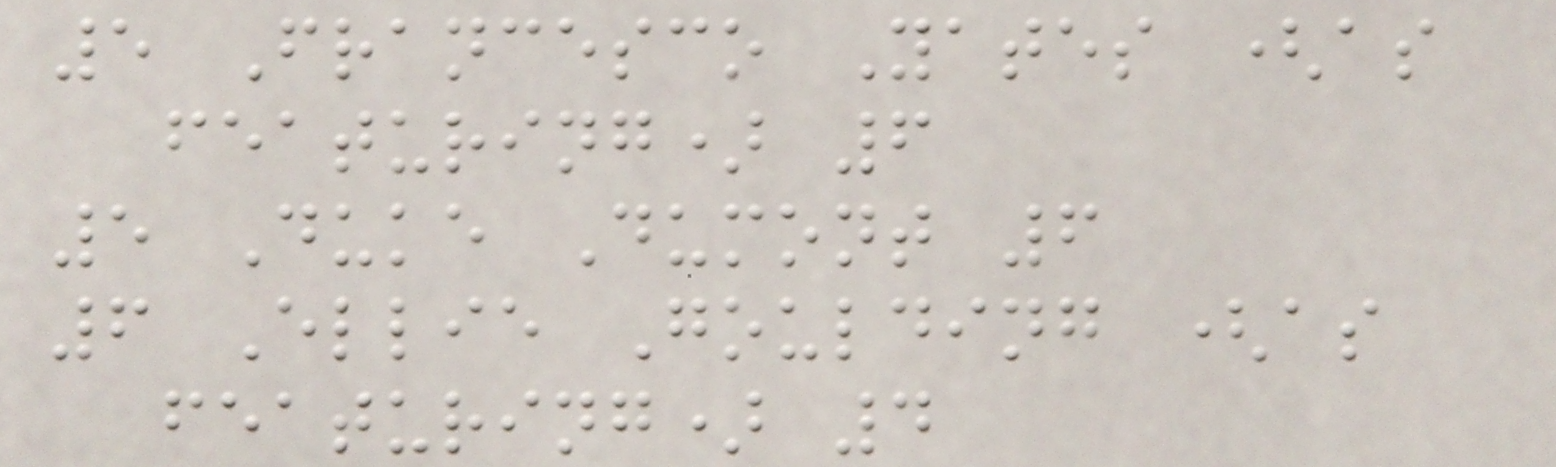5 Francesco Yates (as
featuring) 6
5 Duke Dumont 6
6 Ellie Goulding (as
featuring) 4
